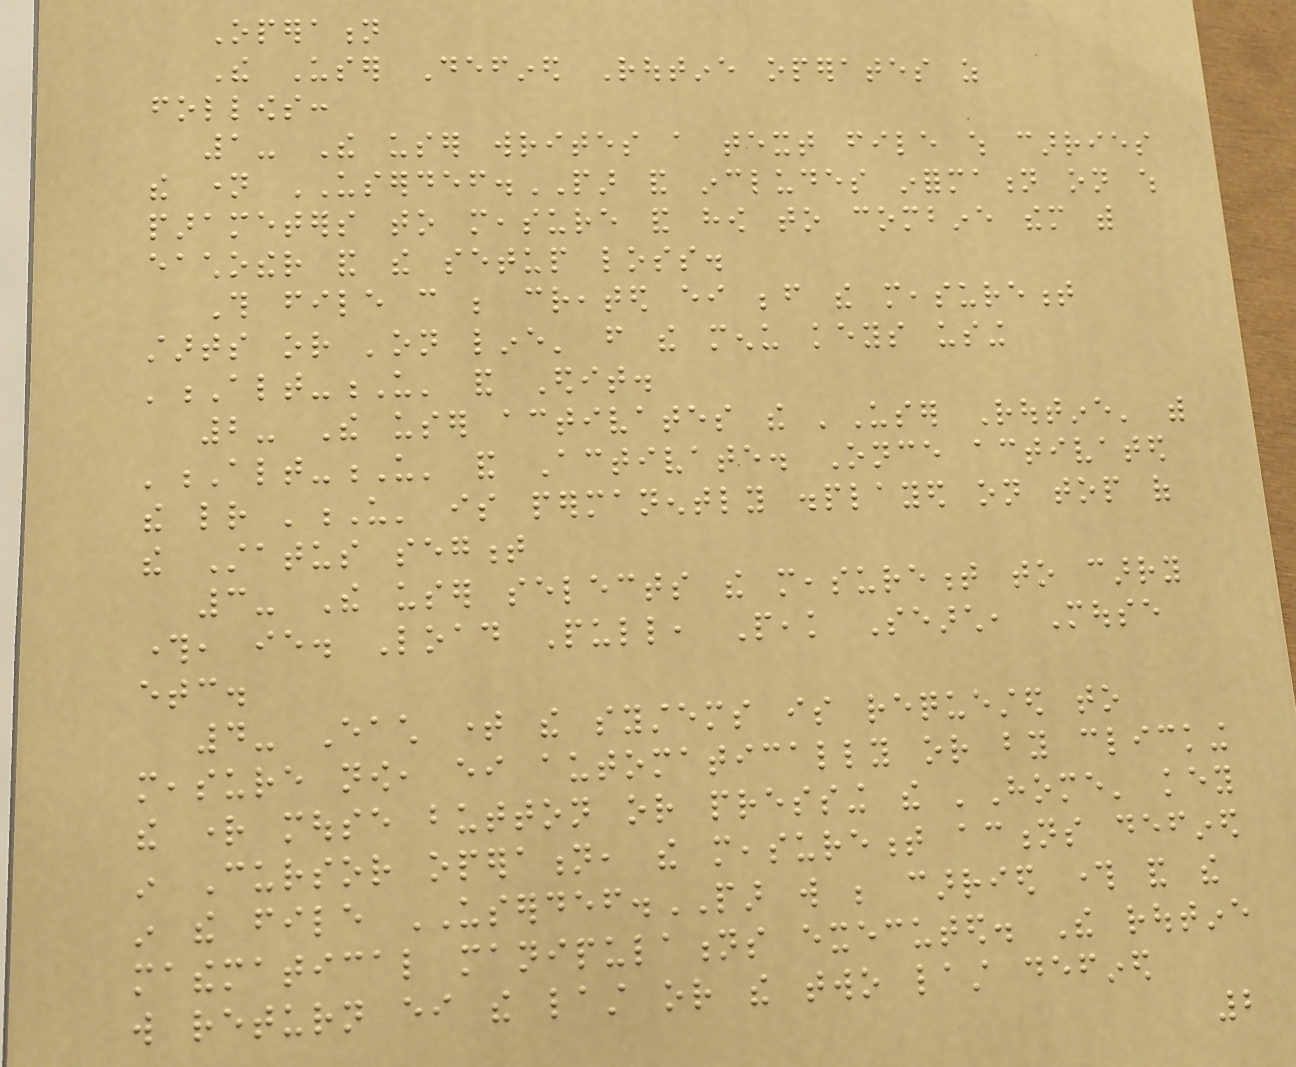Operation
The User Defined Routine operates as
follows:
1- The user writes a text file which carries
the name USERDEF.PAR and includes information on which
parameters to measure and how to combine them with
eachother and the setup loss.
This file can be created either before the measurement
starts or 'on line' from the menu keys using
'Alt-U' and Edit.
2- The user activates the 'User Routine' with
'Alt-U' and Activate. Once activated
the letter 'U' is permanently displayed on top of
the Status segment
3- The user selects the measurement to carry
through, ie. Load Pull, Peak Search, Mouse
etc.
4- Each time the systems is requested to
measure now, either automatically or by clicking
the right mouse button or pressing the 'Home' key
in Cursor operation, the measurement actions defined
in the file USERDEF.PAR will be carried through and the
mathematical manipulations executed. The routine
will return either the last or the two last defined
2
